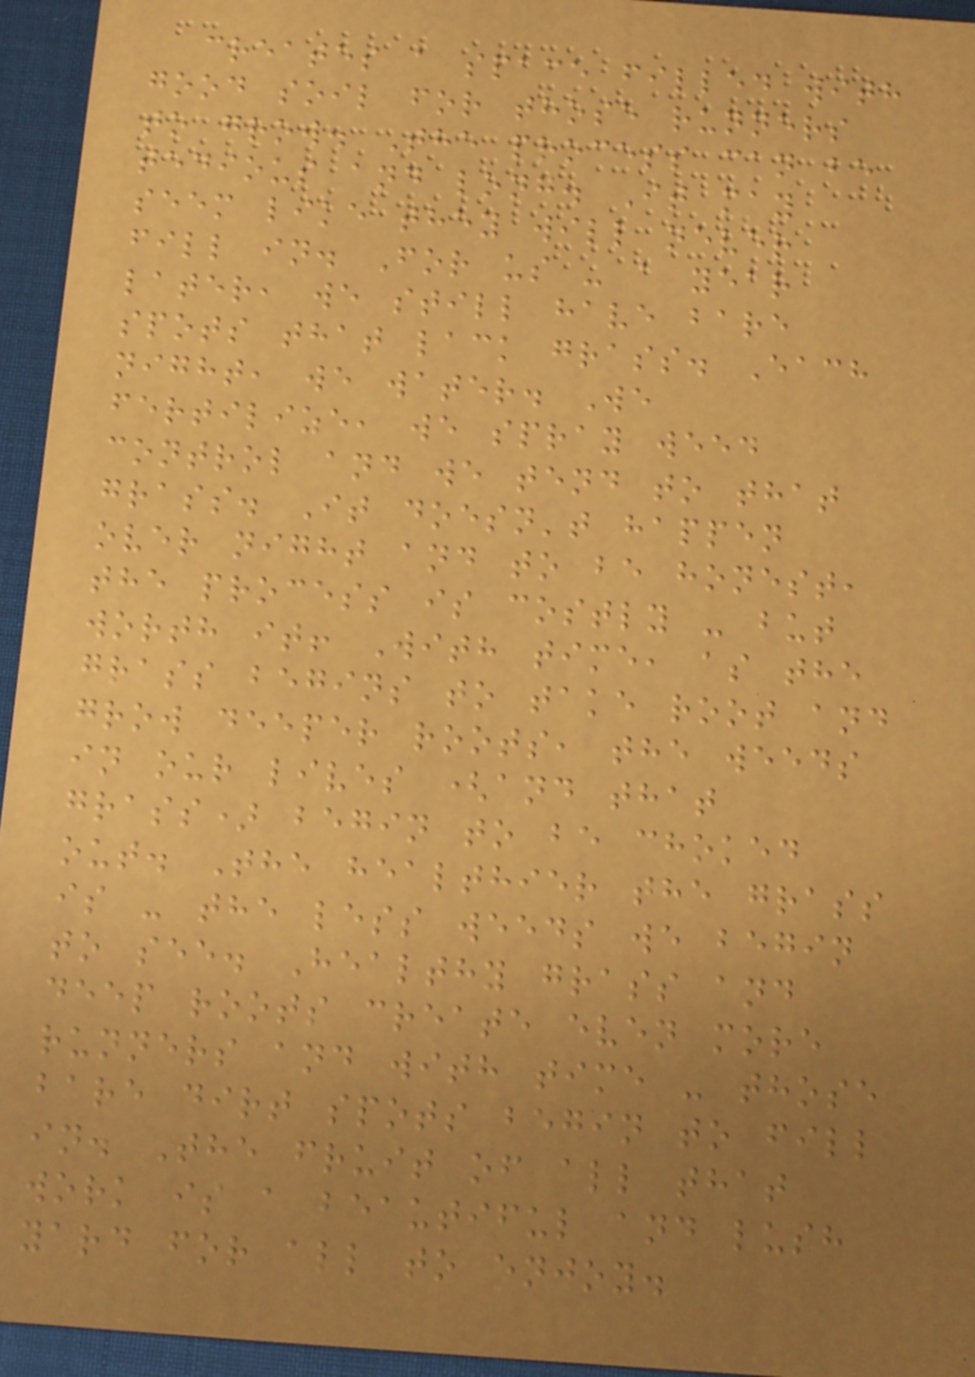creates a space filled with
good soil for those runners
to grow. The process can be
tedious and long. It may
seem like they will never
fill in. For us - a year
later, we still have bare
spots that lack grass. Each
night, we water. We
fertilize, we spray weed
control and we tend to that
grass. It doesn't happen
over night and to be honest,
the process is costly - but
worth it! With time, as the
grass begins to take root and
grow deeper roots, the weeds
in our lives (and that
grass) begin to be choked
out. The healthier the grass
is - the less weeds we begin
to see. Healthy grass and
deep roots create even more
runners and with time - those
bare dirt spots begin to fill
in. The fruit of all that
work is a beautiful and lush
yard for all to enjoy.
